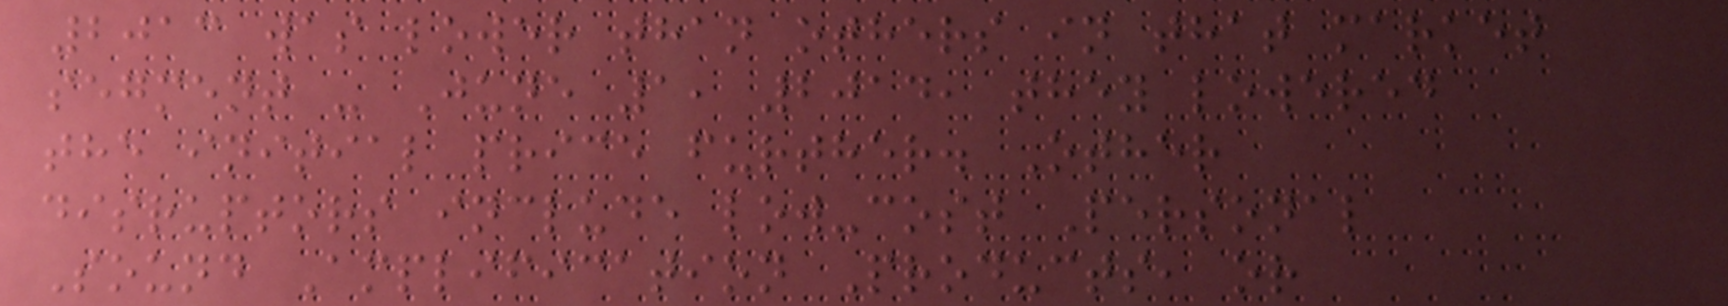2013 was lower than others in that market
segment - June 1, 2014, they lowered
the initial price further. Other
disruptors include low-cost Personal
Sound Amplification Products, or
